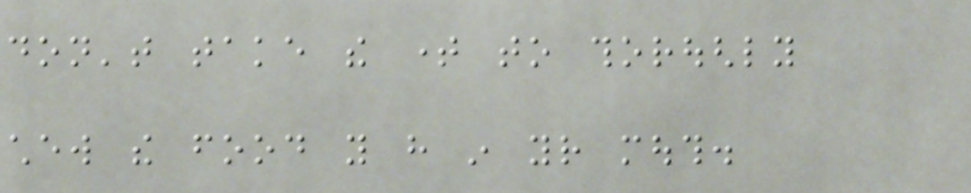don't take the time to thoroughly
chew the food you have in your mouth.
